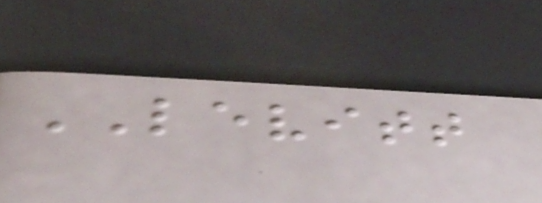LEVITT
